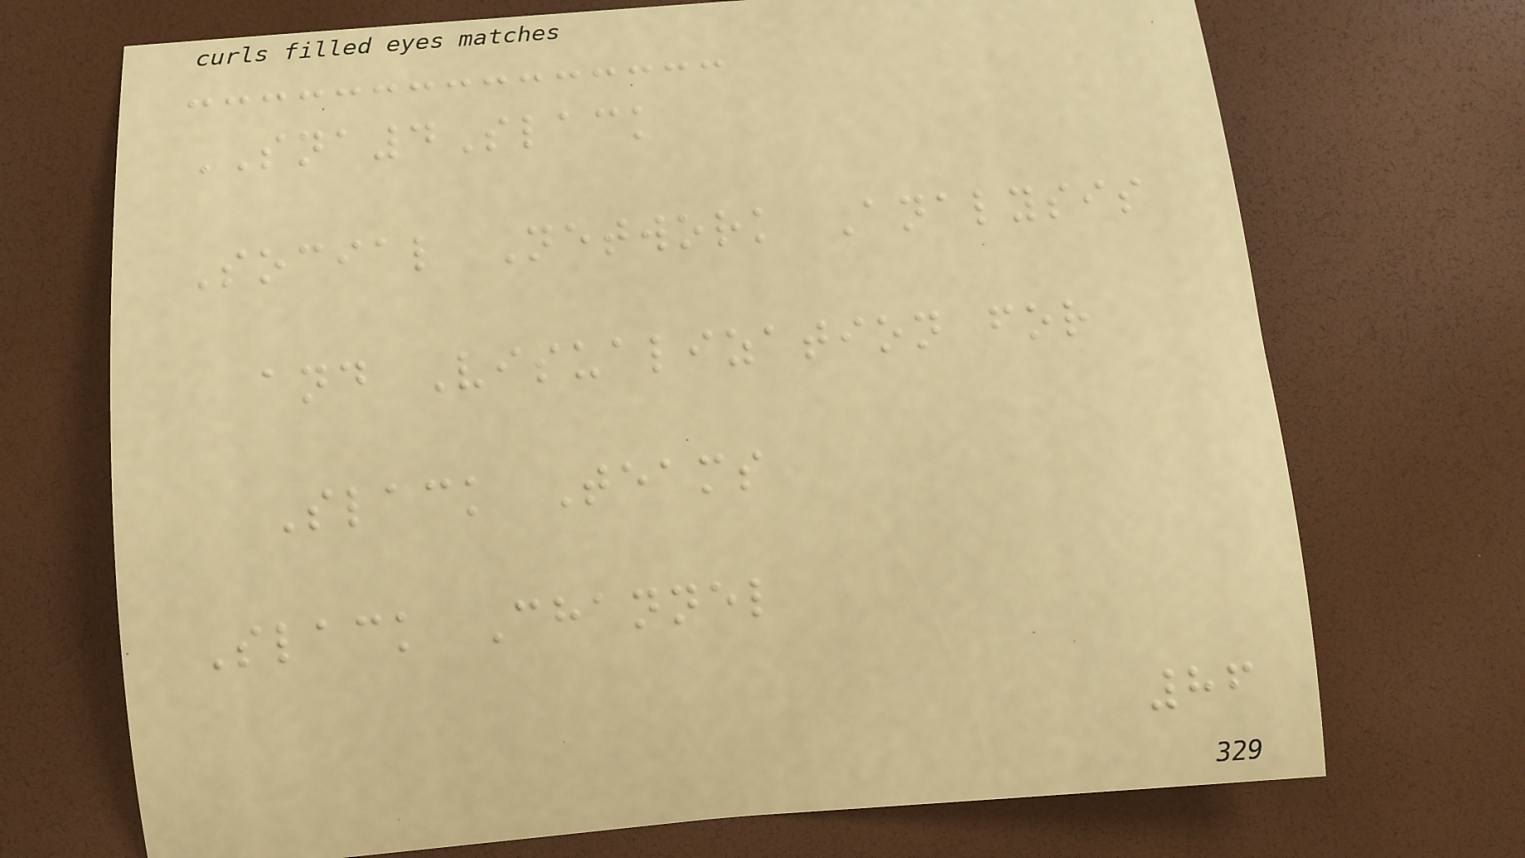SNA4Slack
Social Network Analysis
and Visualization for
Slack Teams
Slack Channel
86
